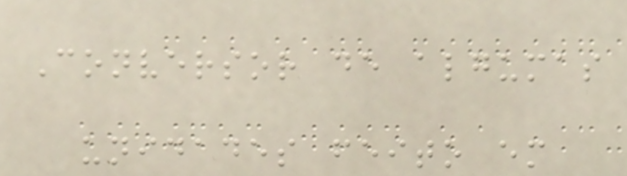Conversor de algumas
unidades feito em
